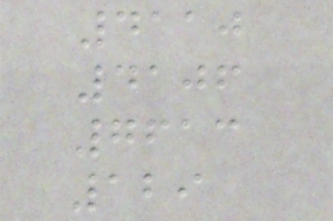4110
4106
7613
129
